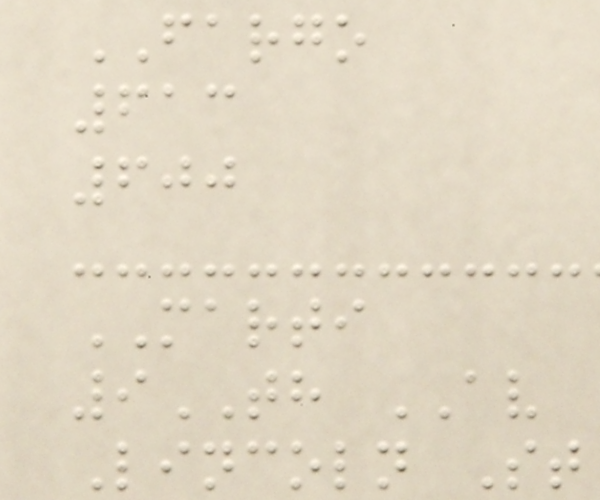FARGO
613
600
MARTI
9TH AV
Lincoln St
